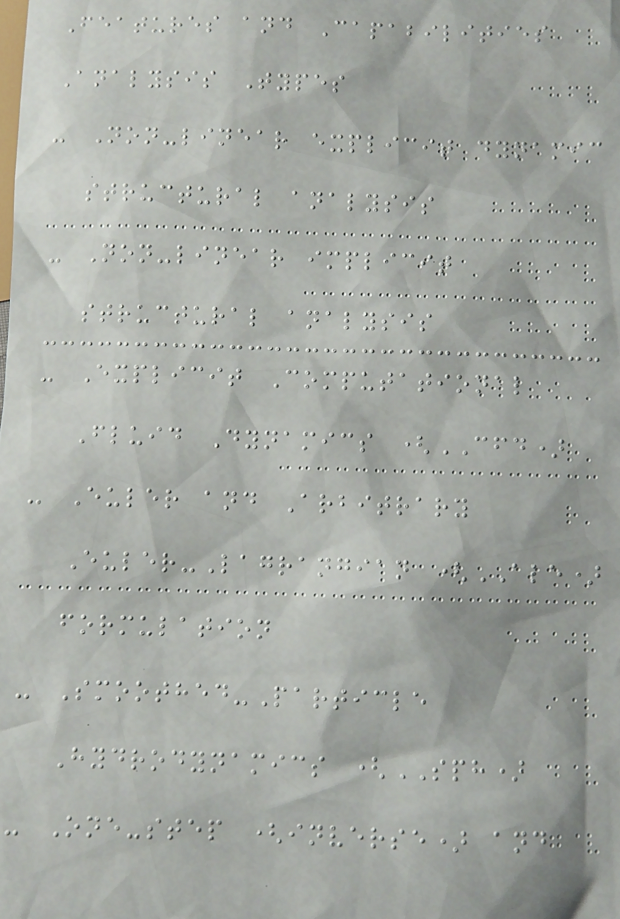Features and Capabilities
Analysis Types
- Non-linear explicit dynamic
structural analysis
- Non-linear implicit
structural analysis
- Explicit Computational
Fluid Dynamics (CFD)
- Euler and Arbitrary
Euler-Lagrangian (ALE)
formulation
- Smoothed-Particle
Hydrodynamics (SPH)
- One-step (inverse) and
